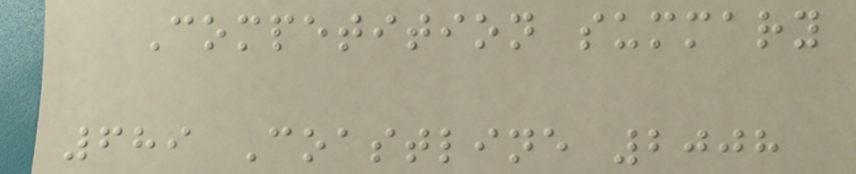Competition summary
689 Coastline 2008
